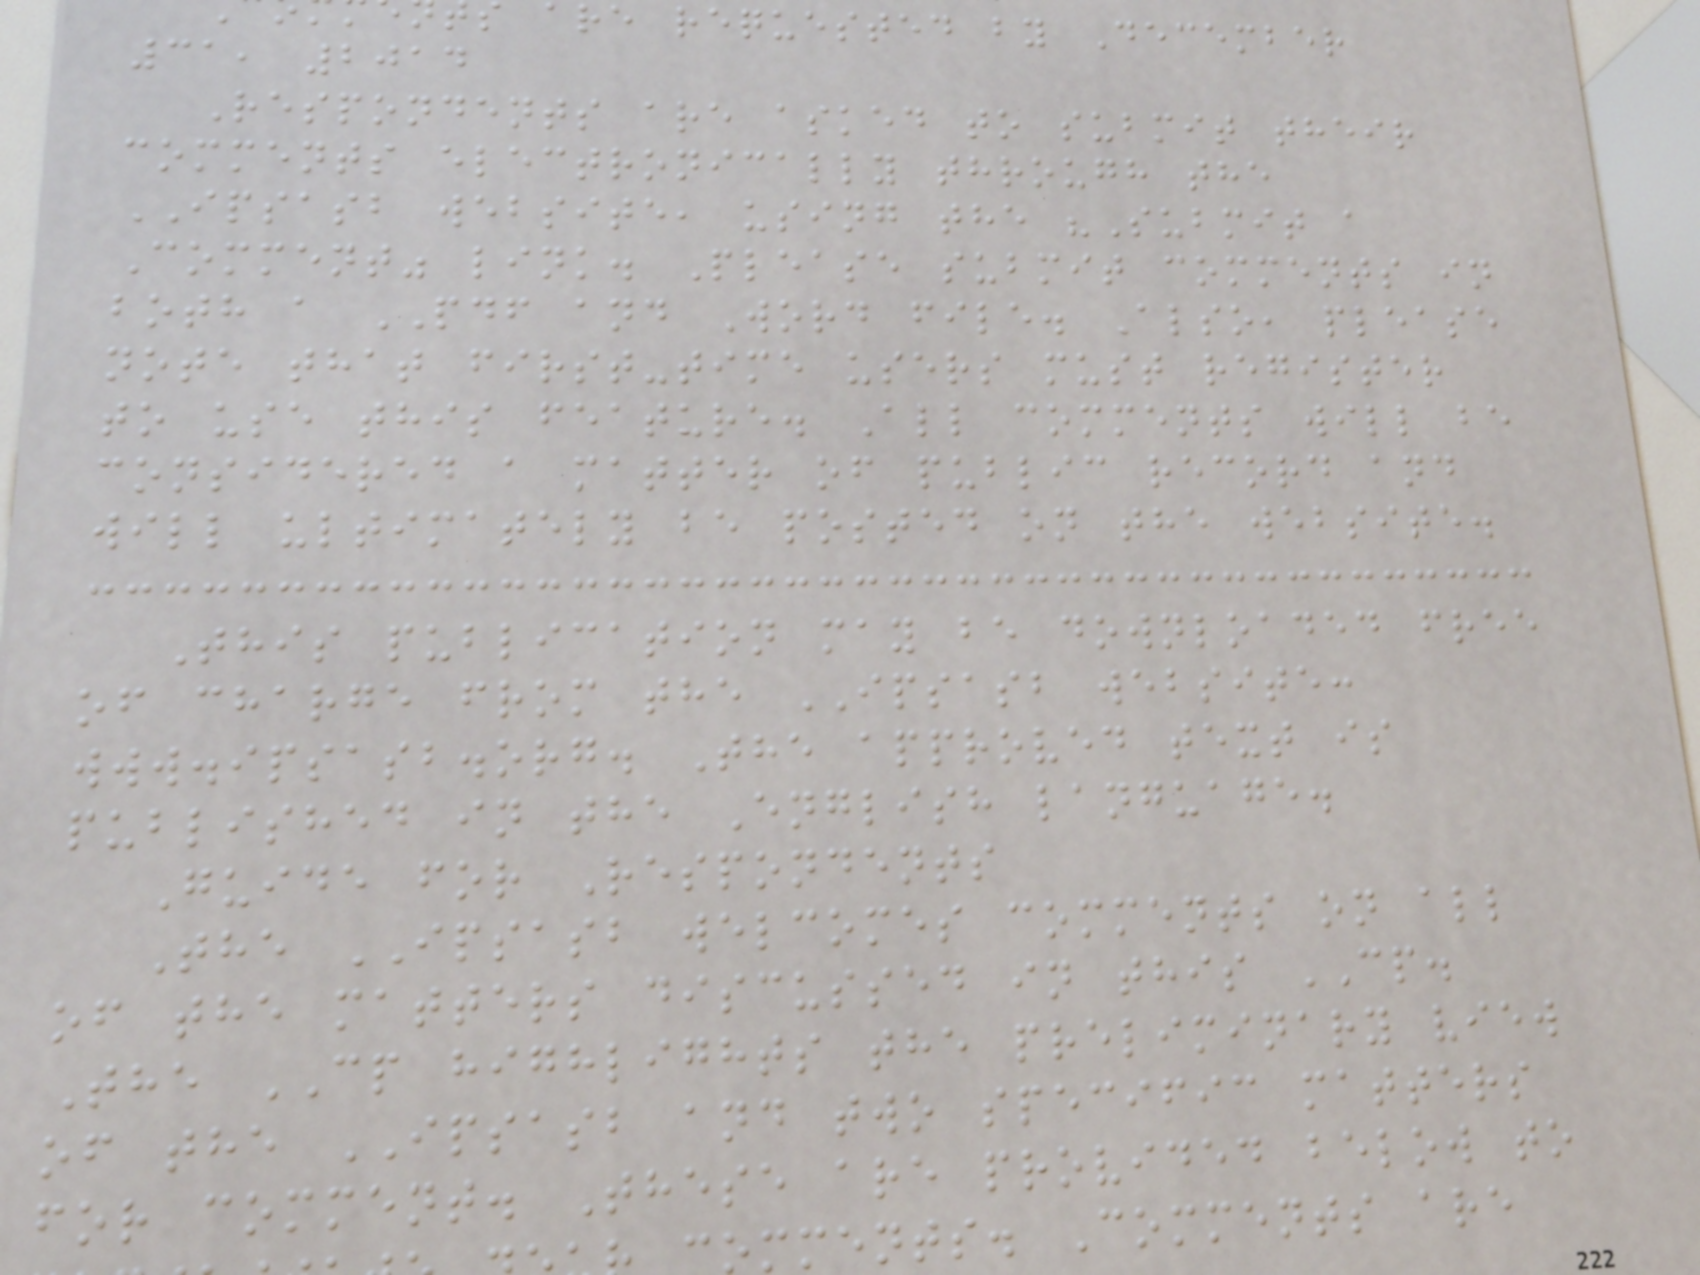are requested by December
31, 2014
Respondents are asked to submit their
comments electronically through the
IPSASB website, using the "Submit a
Comment" link. Please submit comments in
both a PDF and Word file. Also, please
note that first-time users must register
to use this feature. All comments will be
considered a matter of public record and
will ultimately be posted on the website.
This publication may be downloaded free
of charge from the IPSASB website:
www.ipsasb.org. The approved text is
published in the English language.
Guide for Respondents
The IPSASB welcomes comments on all
of the matters discussed in this CP.
The CP highlights the preliminary view
of the IPSASB and two specific matters
for comment. These are provided below to
mments. Comments are
